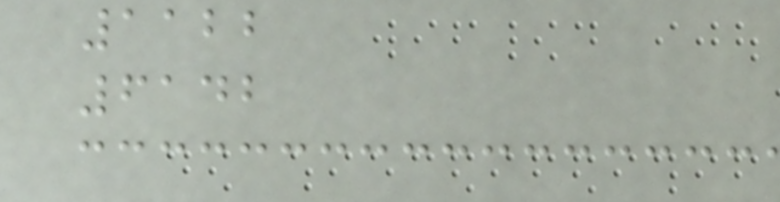1122
6142
